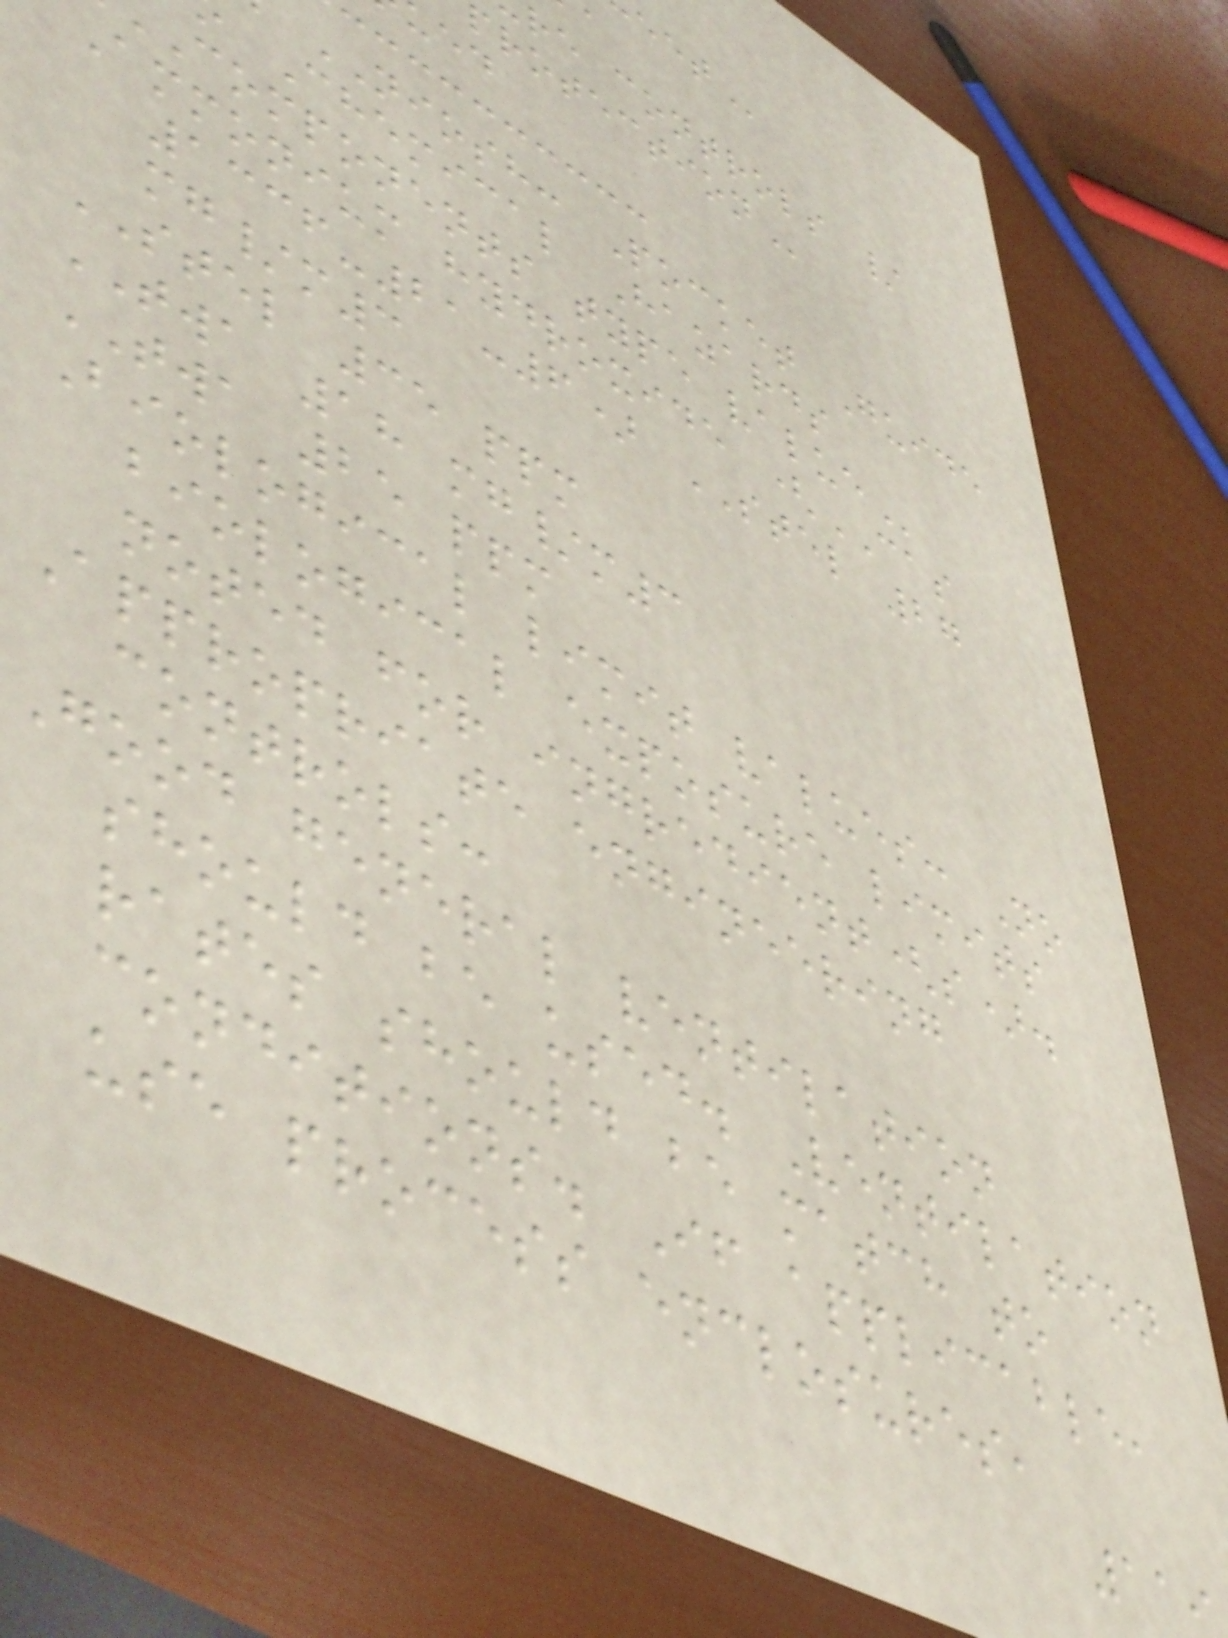re controls /
NIOSH: Pocket Guide
Chemical Hazards
components type
Ammonium hydroxide (CAS
1336-21-6) STEL 27
mg/m3
STEL 35 ppm
TWA 18 mg/m3
TWA 25 ppm
Biological limit values: No
biological exposure limits
noted for ingredient(s).
Appropriate engineering
controls:
Good general ventilation
should be used. Ventilation
rates should be match to
conditions. If applicable,
use process enclosures,
